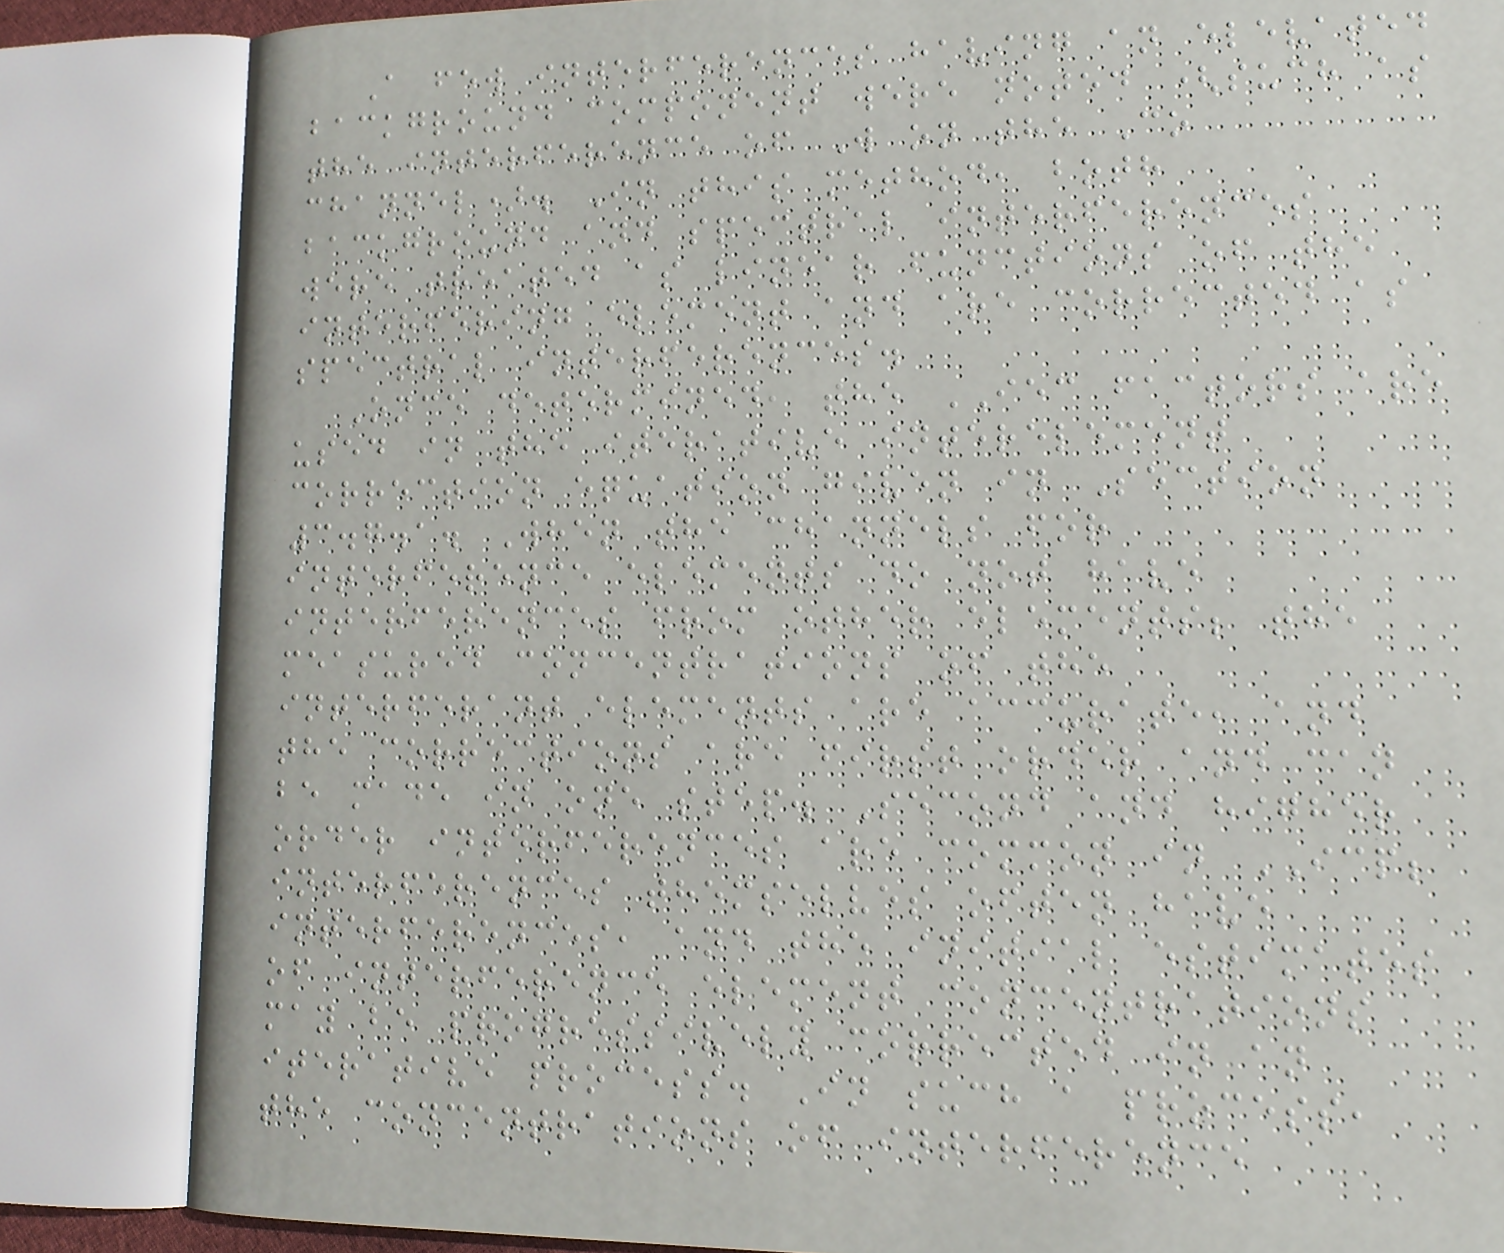A few interferences having an elevated
background component were noted (such as
the interference of W on the Co
channel). In this method, both
background and spectral interferences
were treated as linear functions of the
interfering element and are corrected as
spectral interferences.
Once determined, the IEC factors are
used in the iterative interelement
correction equation given in Section
3.7.1. When the channels for
interference elements do not have
interferences from other elements; the
measured concentrations of the
interferant elements are accurate, and
the corrections are first order and can
be made in one step. Second and higher
order interferences are common in ICP;
interferences themselves often have
interferences, and the initial estimates
of interference element concentrations
may be progressively corrected in an
iterative process. In such a process,
the concentrations of interference
